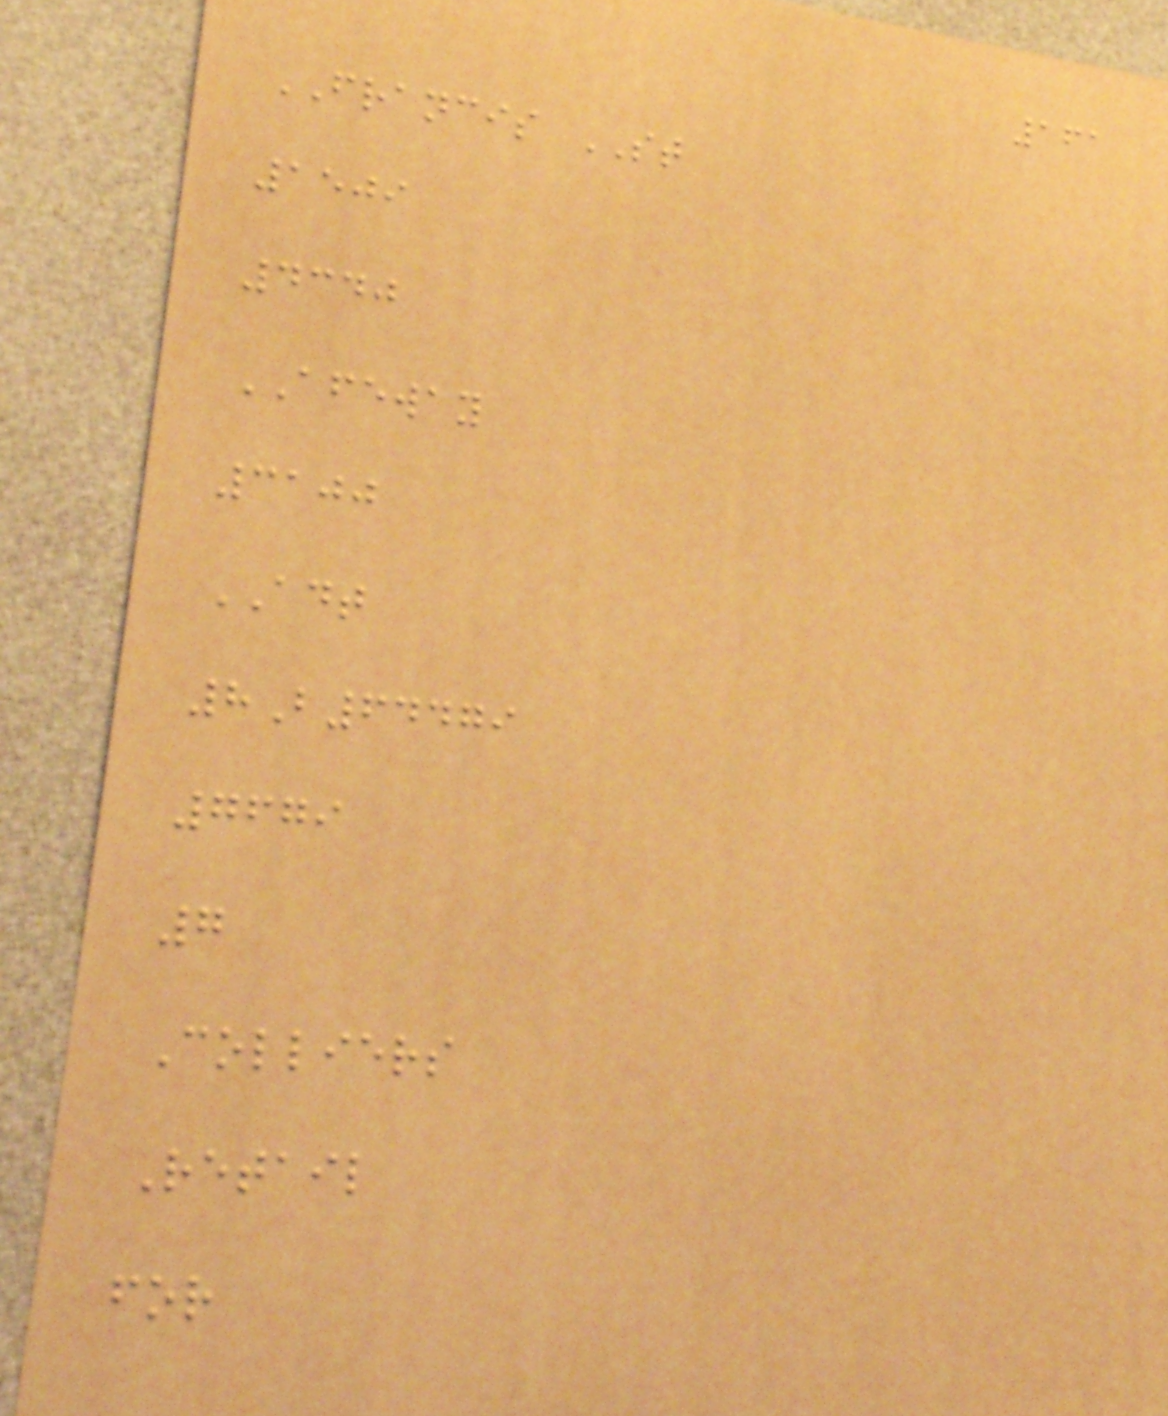161
FRANCIS ST
1509
4340
AFEWAY
3100
ADT
8B64479
7679
7
Colliers
Retail
for
